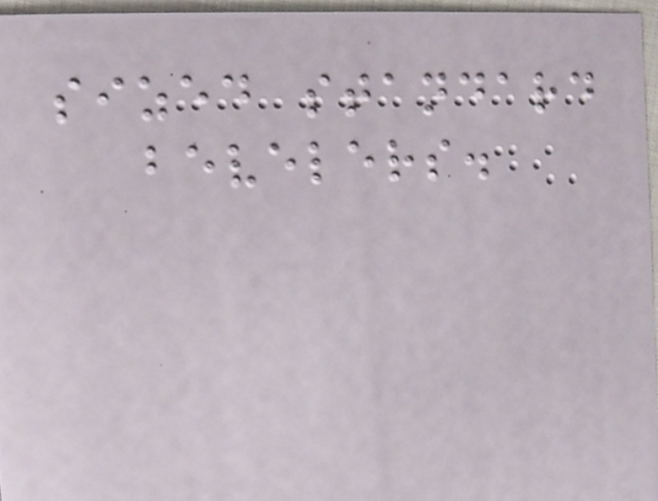sized standard
bevelers.
